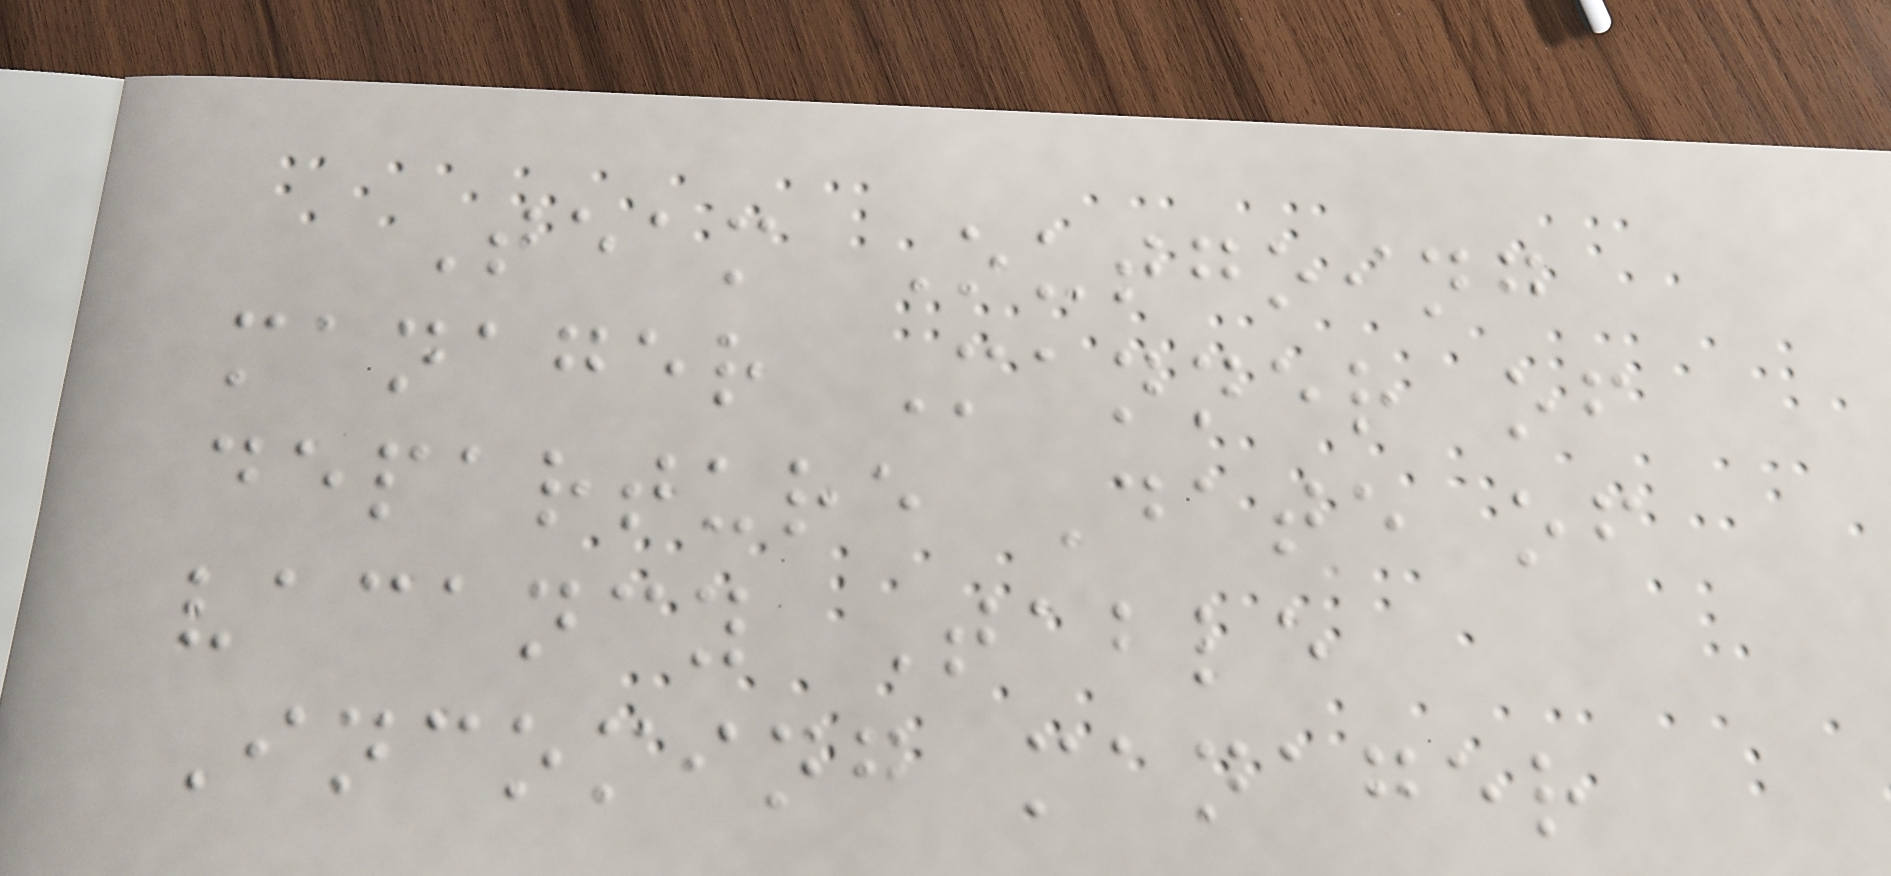Team Outgoing
manager Manner of
departure Date of
vacancy Table
Incoming manager
